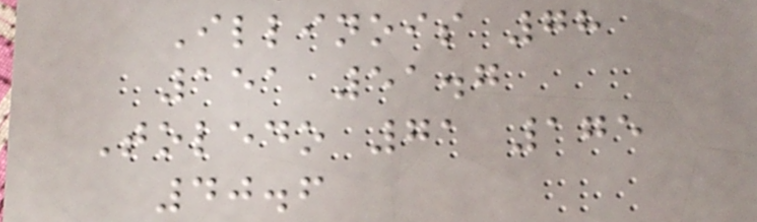Illinois 78
151 51.7
Toledo 71 175
40.6
